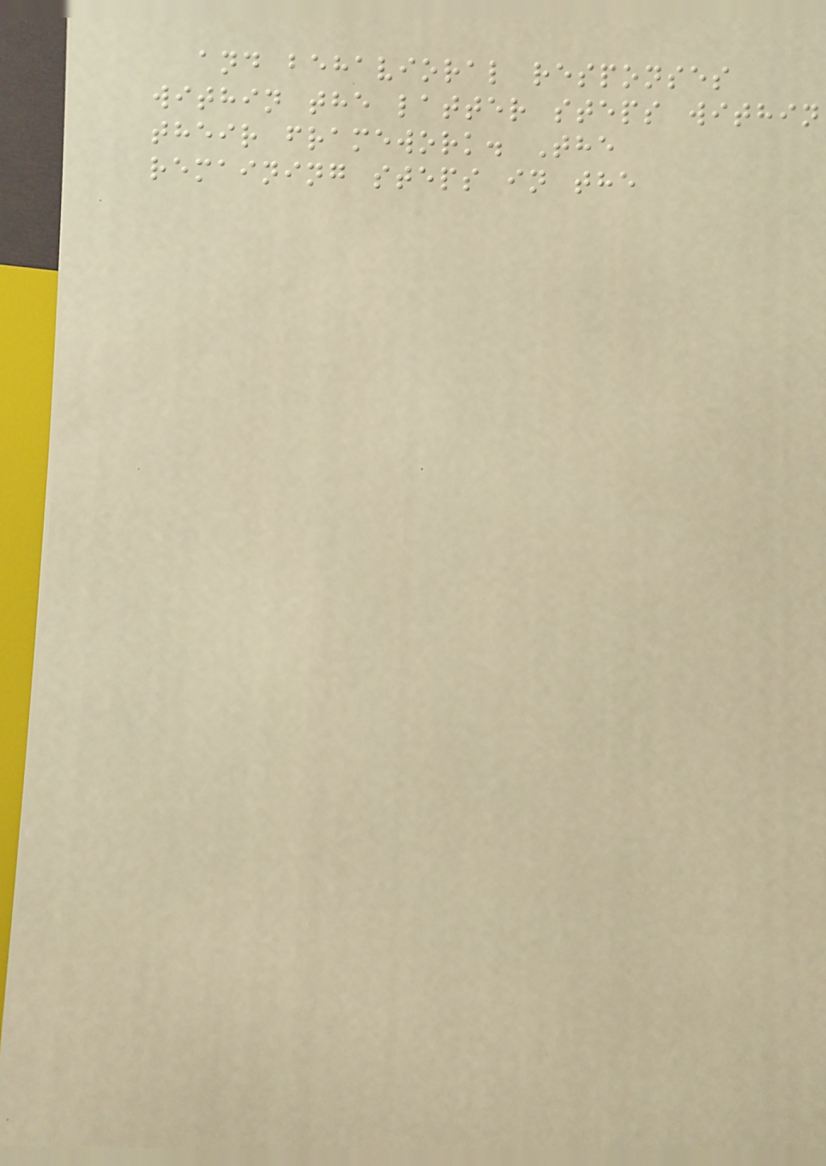and behavioral responses
within the latter steps within
their framework. The
remaining steps in the
